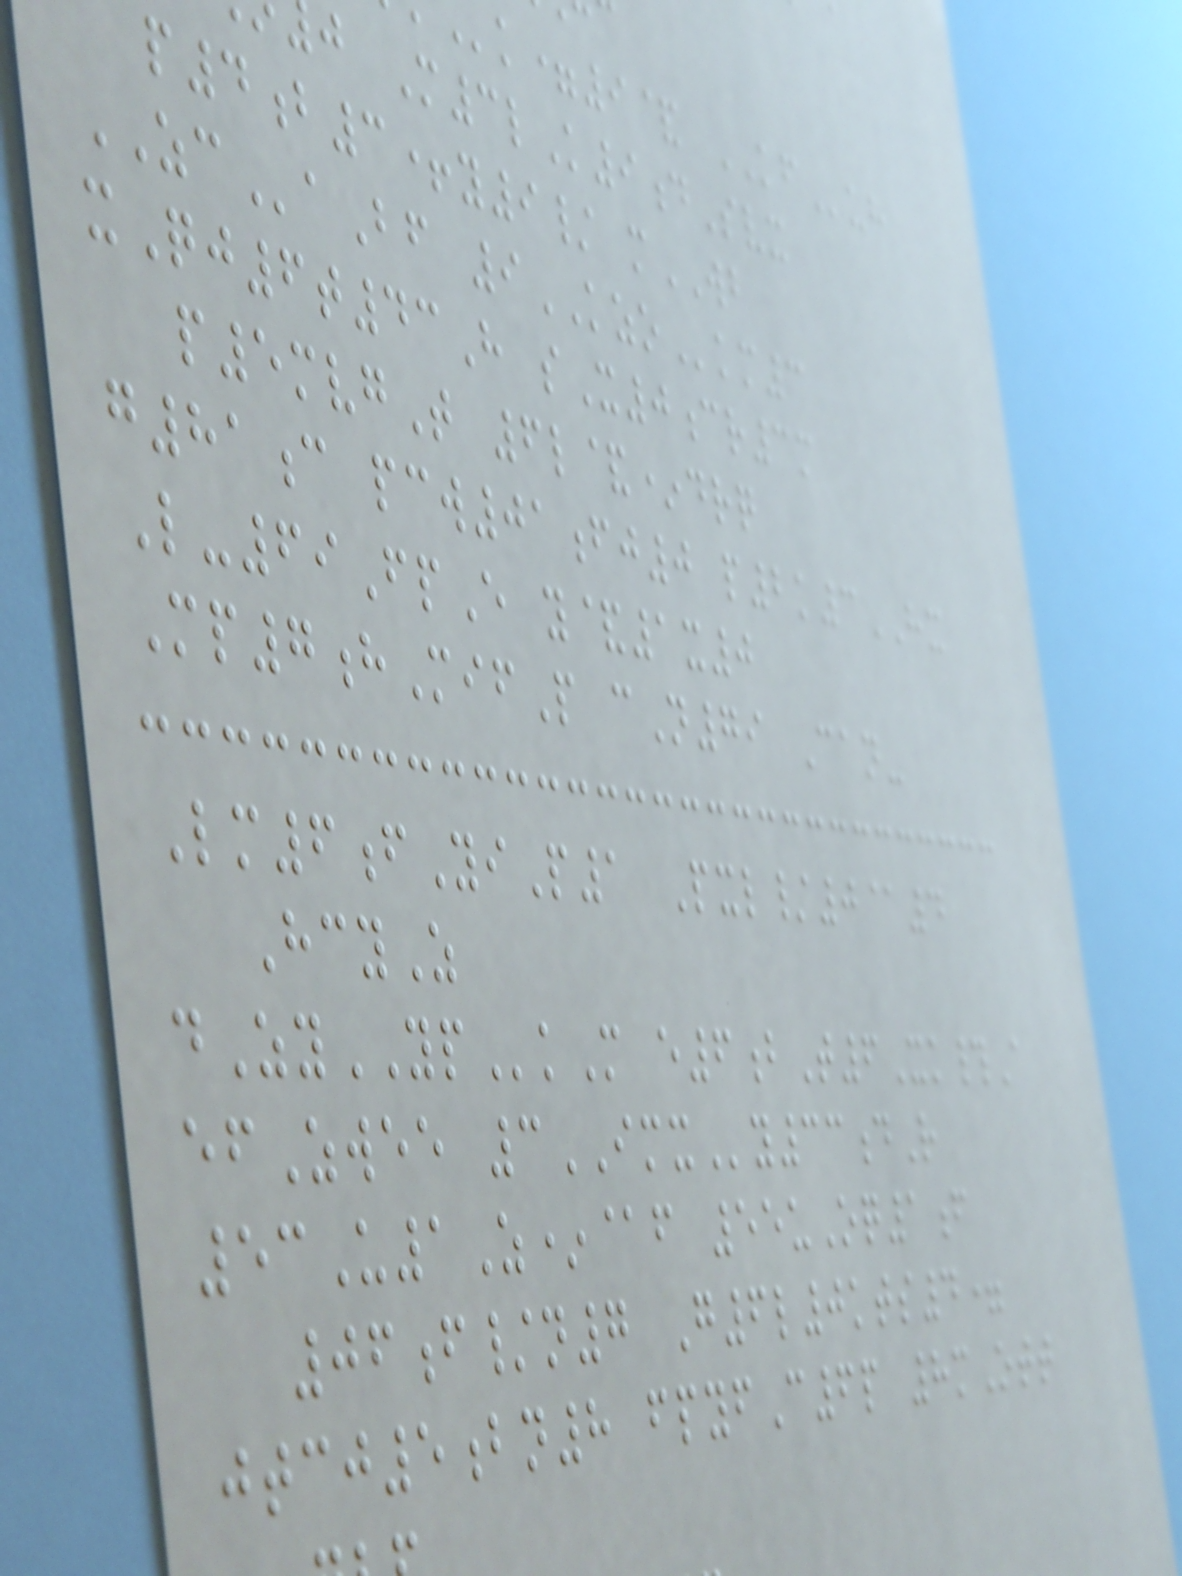k=9& KFuh
j M3lK9dSvx
p4b3+y9/ mWB
ZCaBf 9KZOkm3
xQj6t43H sX0cr3m
p5mvgT 6l&*drq
g81c pcw01fj0 p2k3HX
L-69FpE y&1x0
Mp7hMifP cN79 Can-
Lm6fYiP1 Pxl/0@4
HcyZ
dZyYPkM e6bT6Xk#A
efZwee 3IMXy33dR
53U1Z*@f 55uOq1f
06f/n7 G6l0kts4=
jtcj5bn8 fpyfC6p 8mOtt
